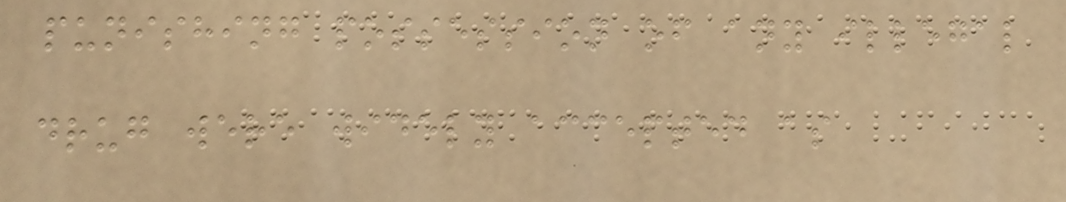punishing possession of any illegal
drug were widely accepted as
